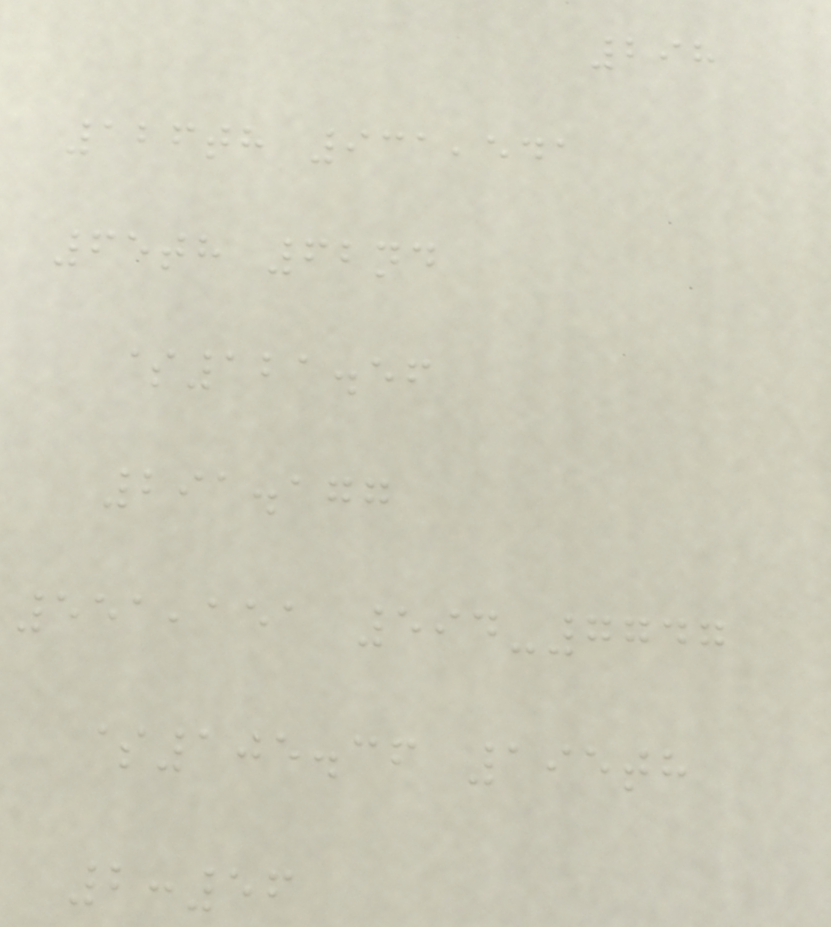298
126th 931,541
65th 62nd
$121.56
291.177
551,151 594-7747
$105.36 195th
2:56
